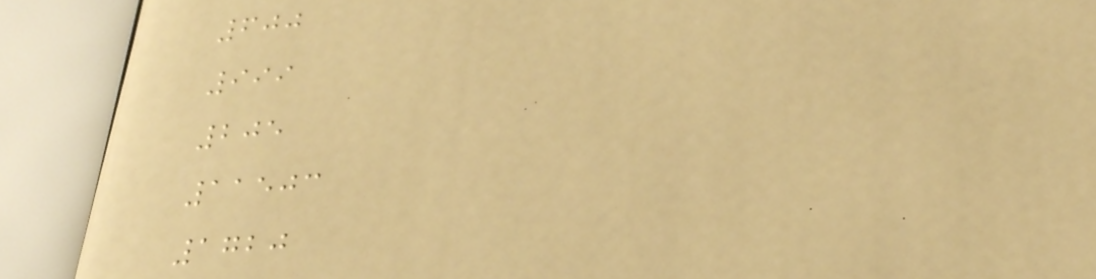600
999
205
11503
1720
